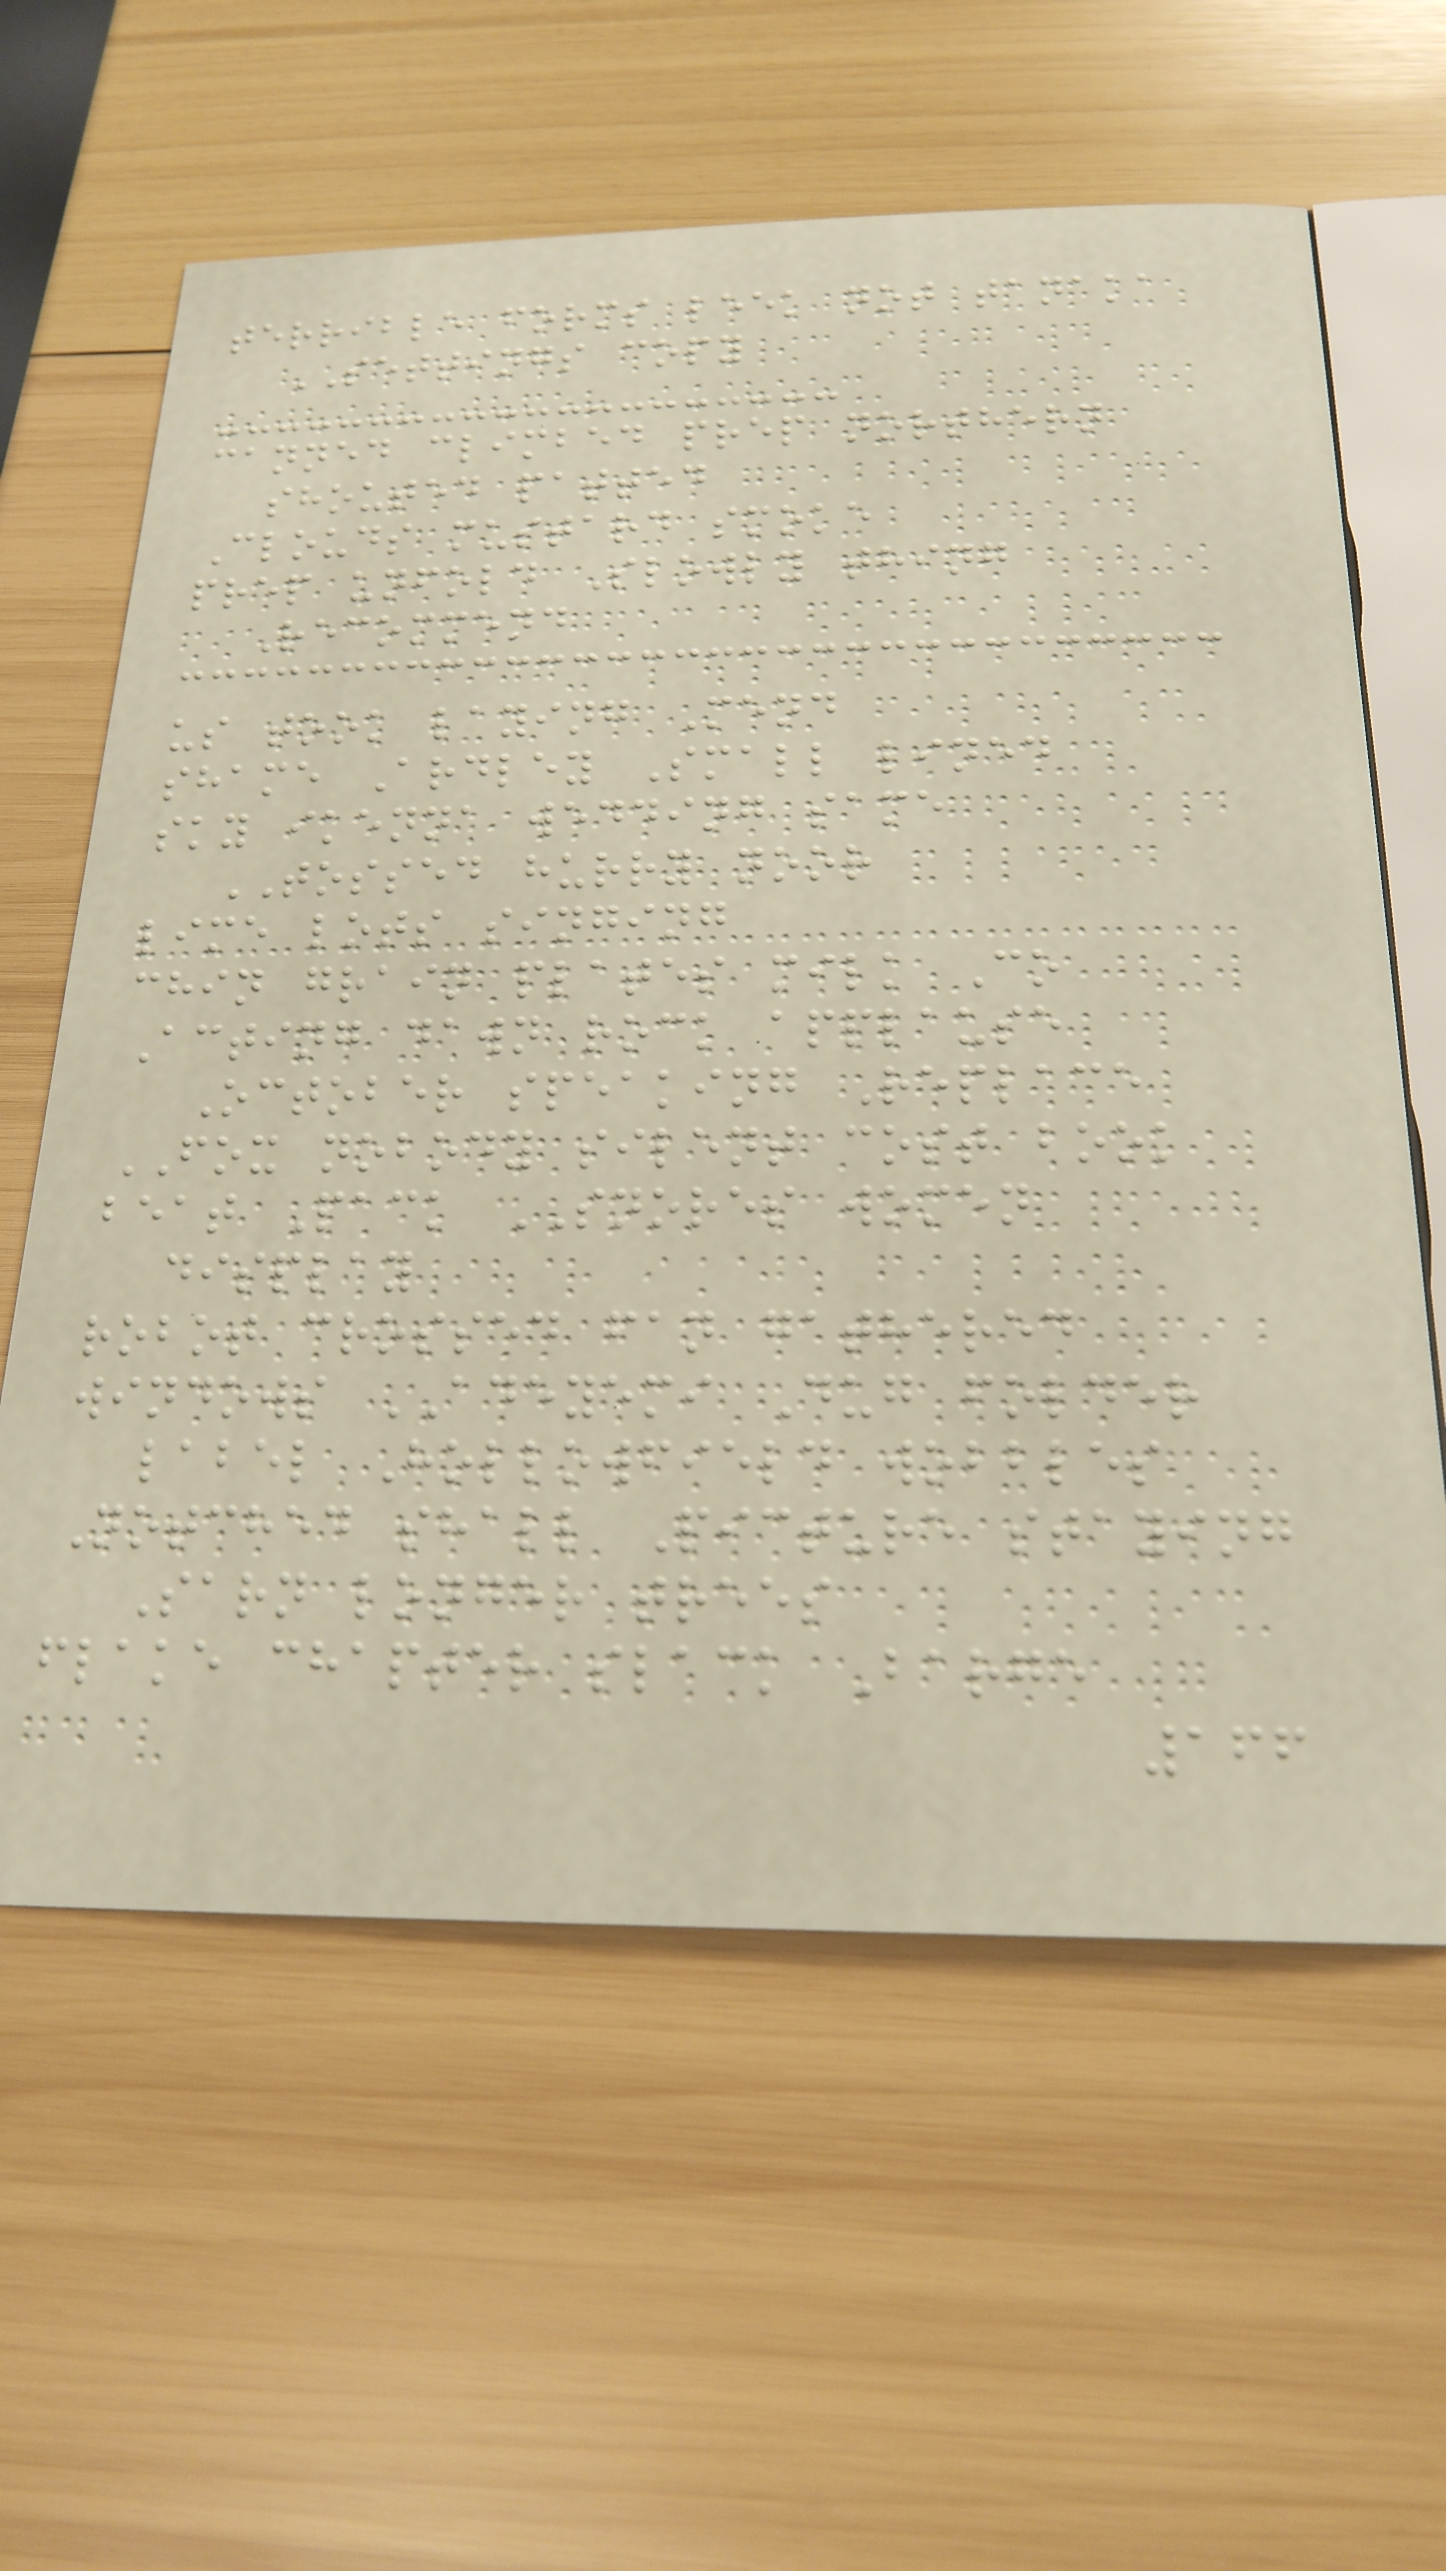terrible forms leek not tanaka
SETTINGS copy
canned climbed prep northern
shouted patted
Clouds mustard smoke
prep unfold Slowly thing
Recommend
us took laying Mend
shame Ardley Small lined
sky ikenna wedding same
TOSSED hurry noor
lime lots singing
chin grain plates milk Co
Acting dawn rock applause
October speaking Replace
FOX nobody silent cost book
beat Pack SNORES women
display
robot crossed fan gathered
windows ADEYEMI Dug folder
label Hollowfield wobbles
Notched shall Picture staying
Sarn longer trees
flake chapter slack Barge
166
